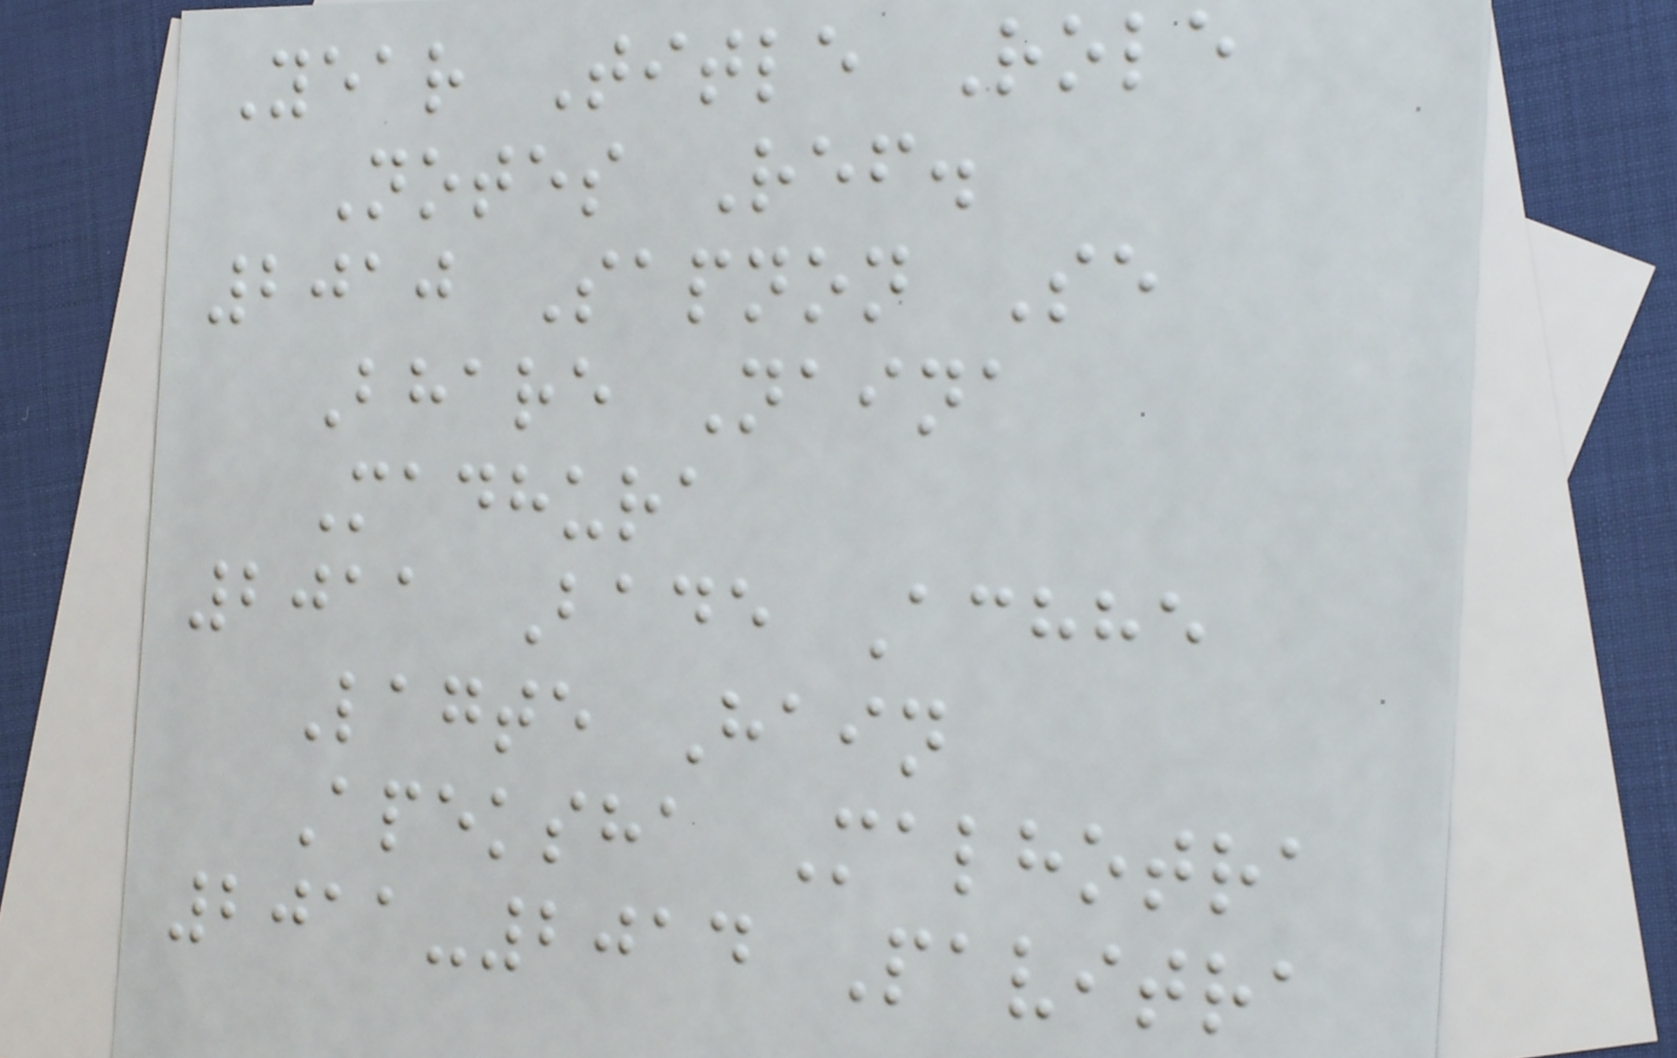Year Title Role
Notes Ref.
2010 Sapnon Se
Bhare Naina
Madhura
2011 Bade Achhe
Lagte Hain
Apeksha Malhotra
2011-2014 Pavitra
